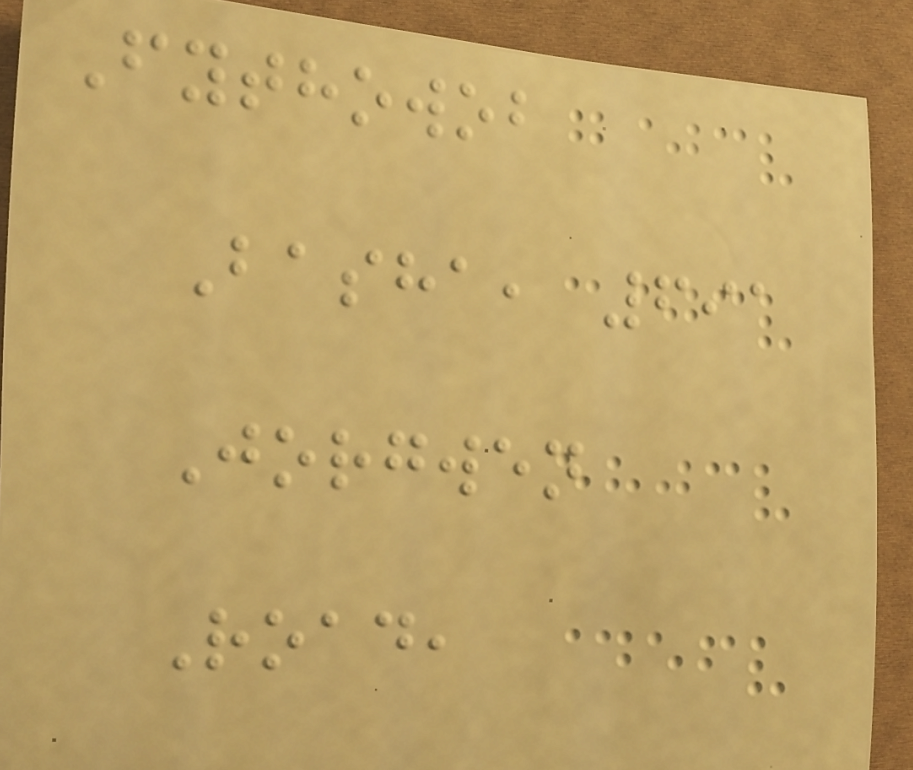Fythowob
Basha, 691
Jorgwen
Road,
